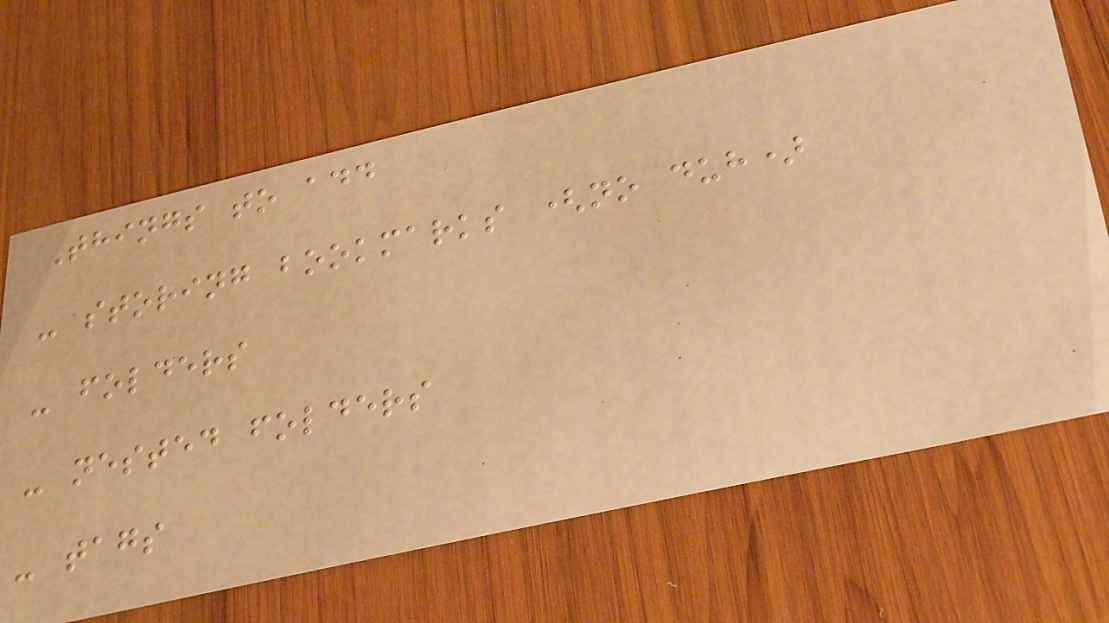Things to add
- storing bookmarks (no duh)
- folders
- nested folders
- tags
